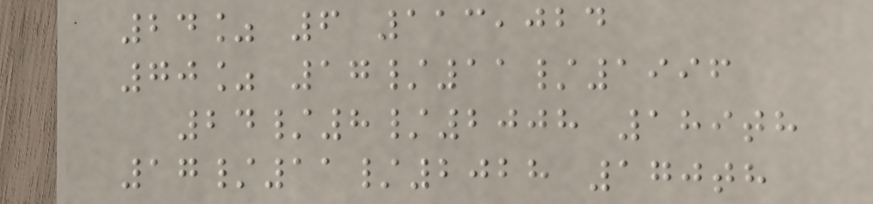24% 6 113,024
70% 17/11/1996
24/8/2008 189th
17/11/2028 170th
